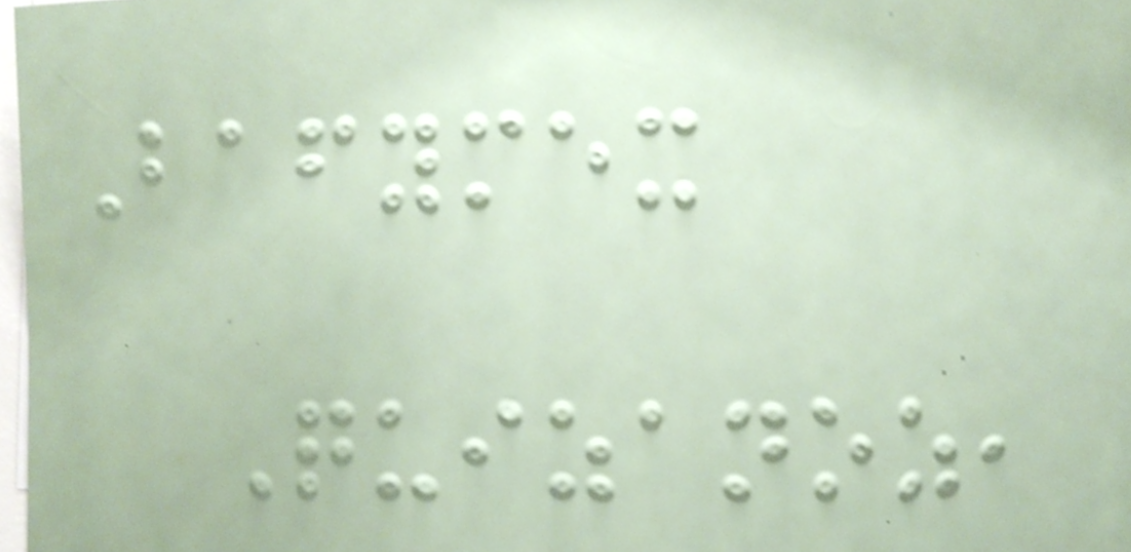Bafymex
Quizanoz,
